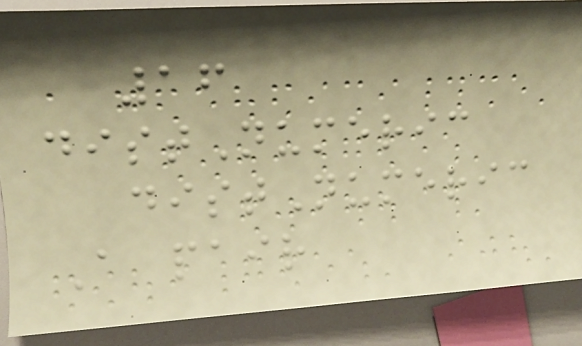16
distNumeric
distNumeric
A pair
